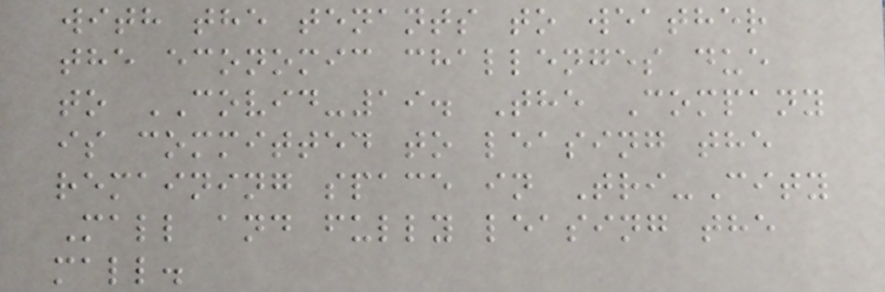with the tenants to weather
the economic challenges due
to COVID-19. The Company
is committed to leasing the
remaining space in Tri-City
Mall and fully leasing the
mall.
